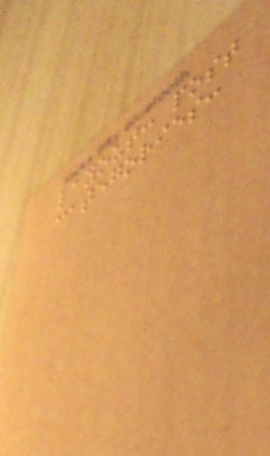layout: post
categories:
